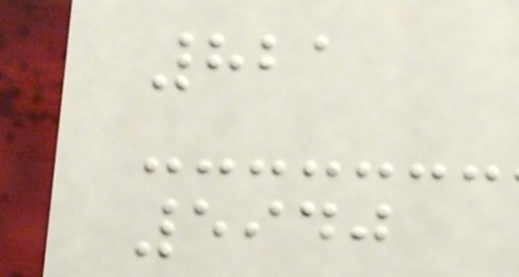821
5940
